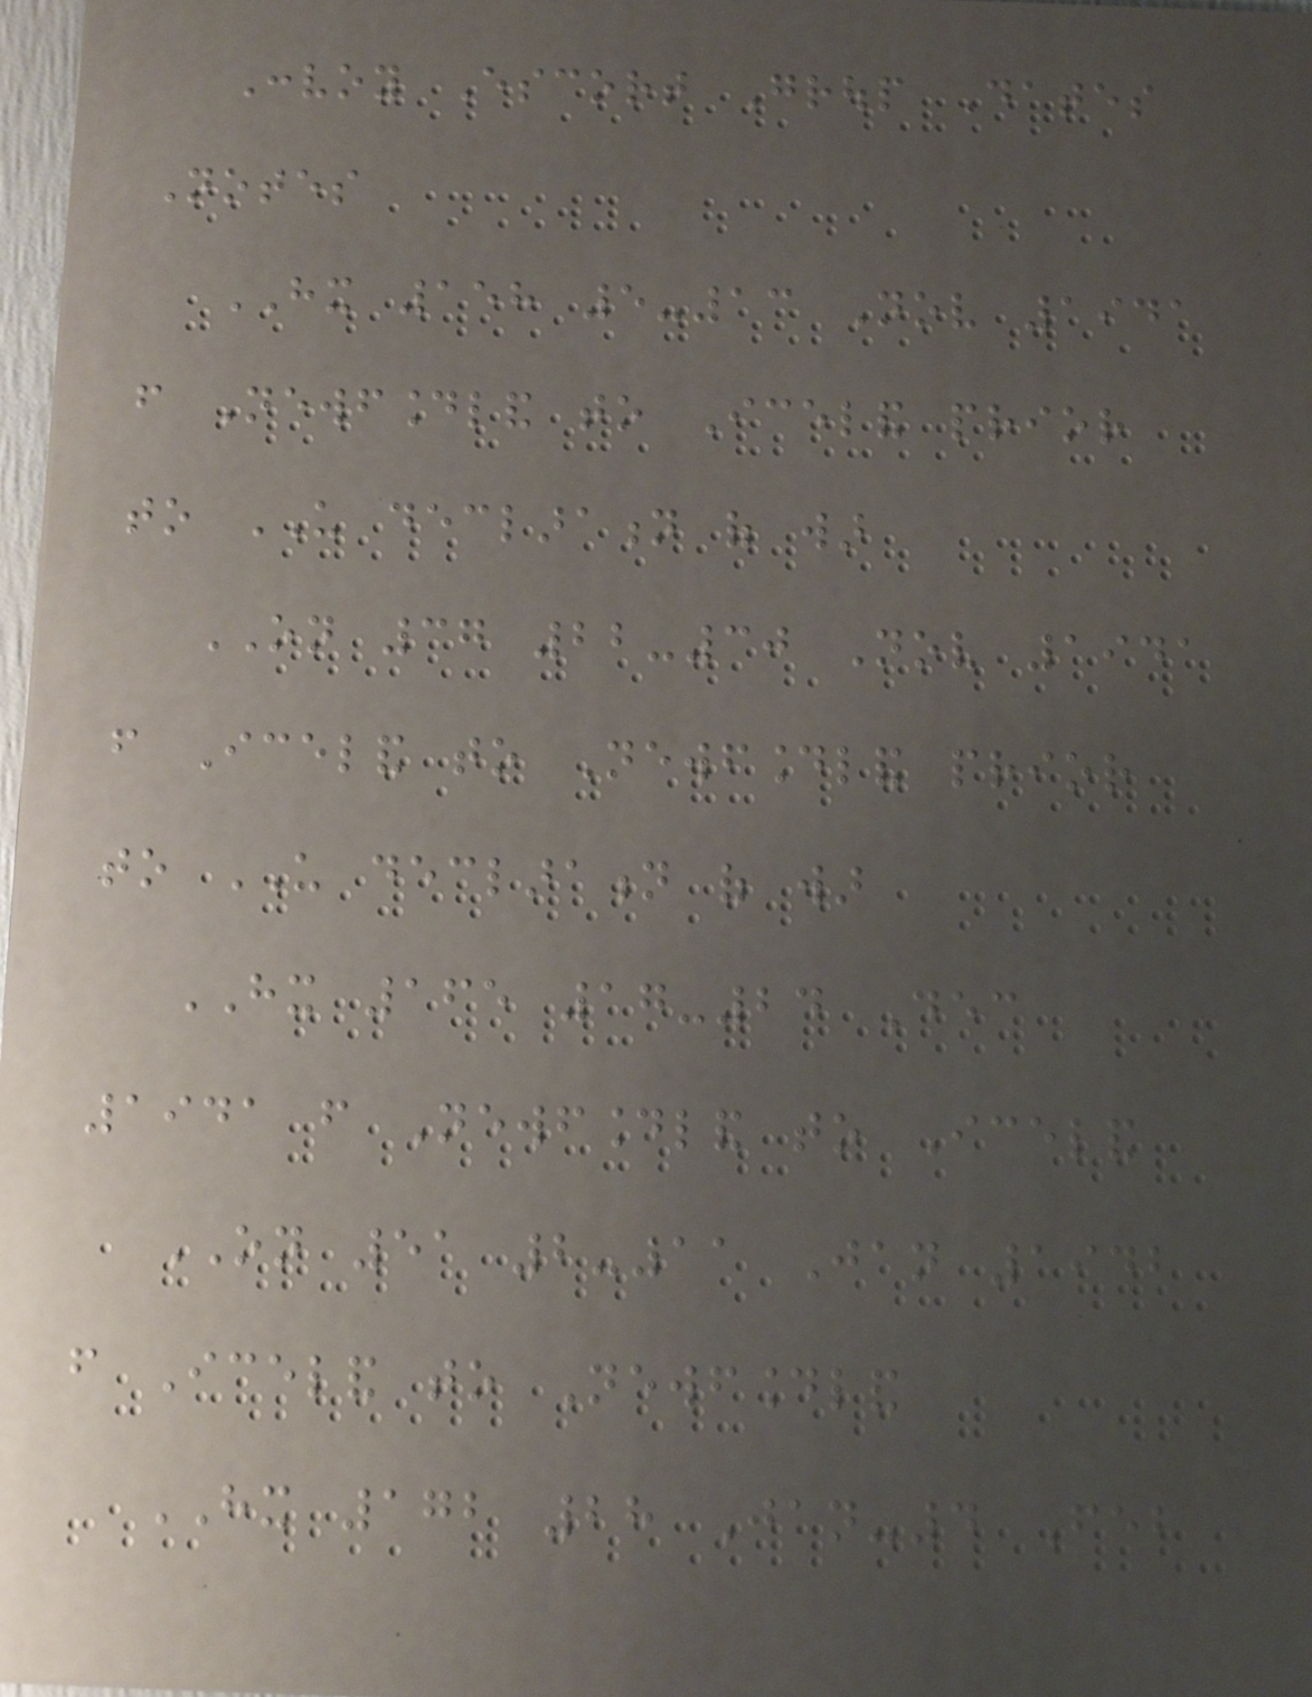Convoy Escort Group Dates
Notes
HX 158 5-13 Nov 1941
from Newfoundland to Iceland prior
to US declaration of war
ON 37 22-30 Nov 1941
from Iceland to Newfoundland prior
to US declaration of war
HX 165 17-24 Dec
1941 from Newfoundland to Iceland
ON 51 2-11 Jan 1942
from Iceland to Newfoundland
HX 172 28 Jan-4 Feb
